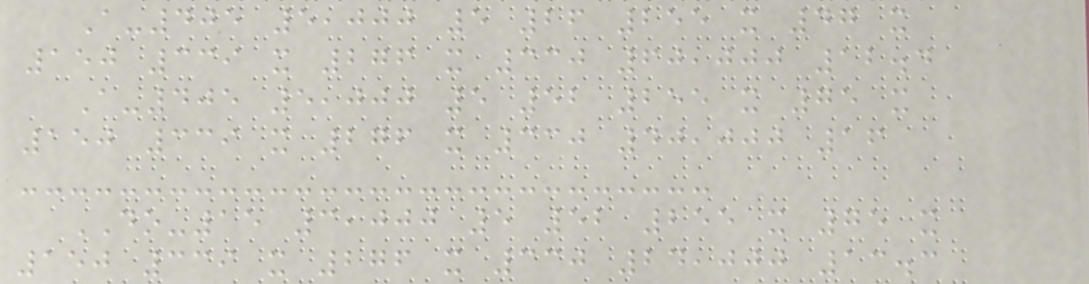A-405 5,000 5 26 255 x 47 x
150 339 x 276 x 330 60,000 12.4
A-405 5,000 5 52 255 x 75 x
150 339 x 276 x 330 40,000 16
DO-15 3,000 5 52 255 x 75 x
150 339 x 276 x 330 24,000 13.3
